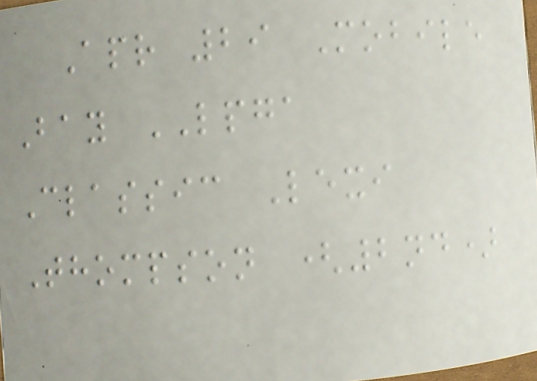Apr 29 Mobile
Bay LPGA
Classic Lexi
Thompson (2nd)
